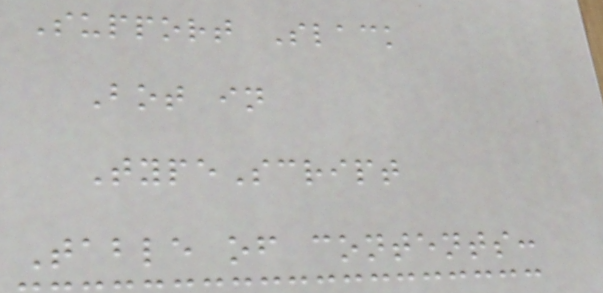Support Slack
Bot in
TypeScript
Table of contents:
